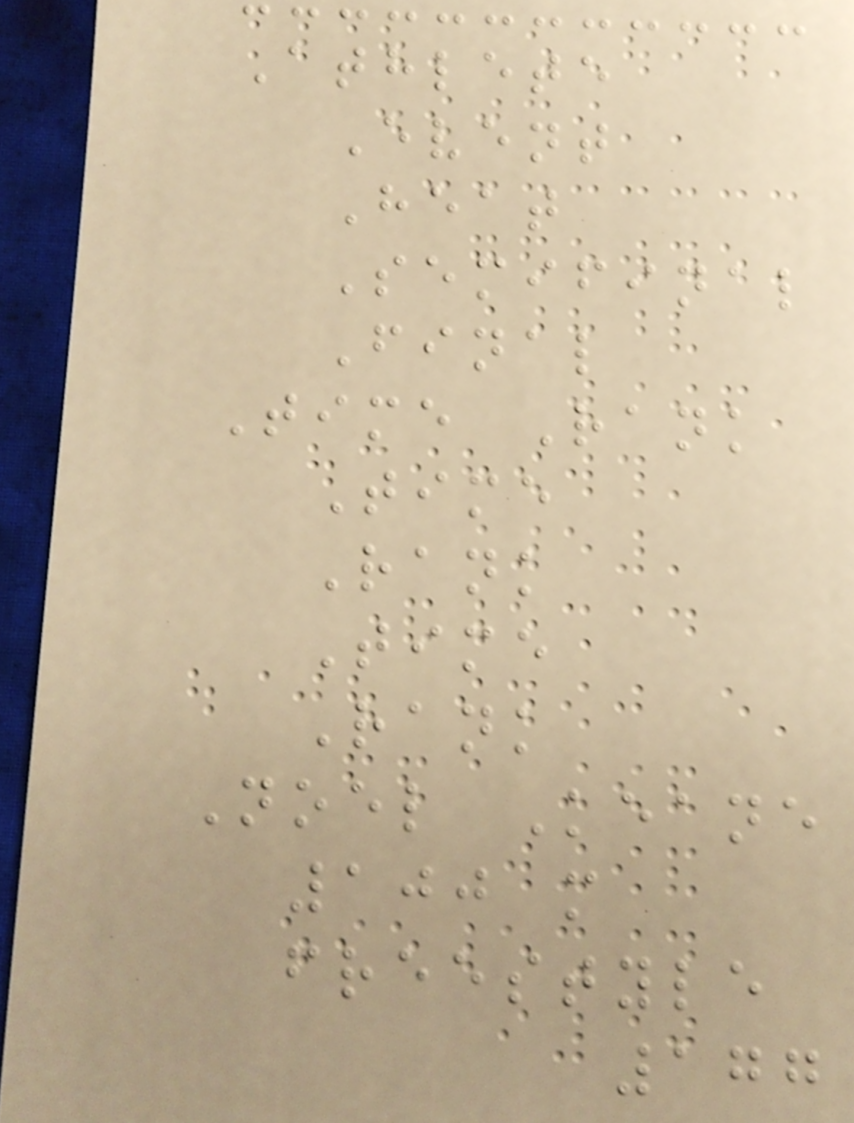Athlete
Event
Heat
Semifinal
Final
Time Rank
Time
Rank
Time
Rank
Noel Keane
100 m
freestyle
177
